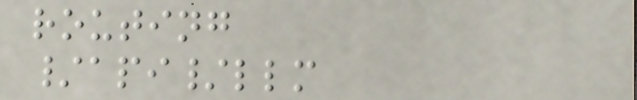routing
/api/llm
